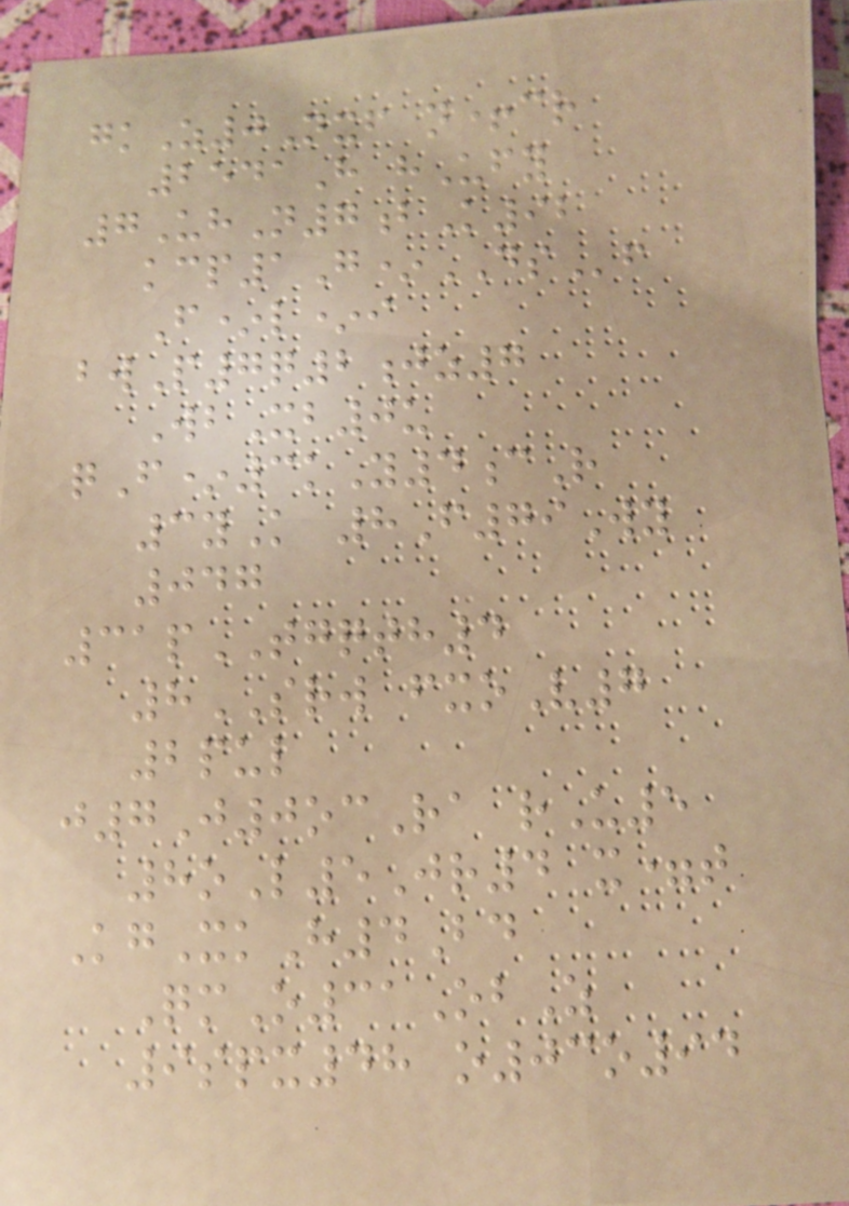gkZ0Nxf n+cr
2541H hUfy
7UhN7bK92
kcp1G*DSf
F*l*i
bwP7q2jz7
WbXb0u
qF*3kY4cR
3yK 8F79Wy
047
31pTGQTH4
8SRW fxoV7
2pul
j7J0ocRa rU5
8oL5Jr4 x=t
KgXkH4Bd
QmO31ObZ
9spx48 o03o94
